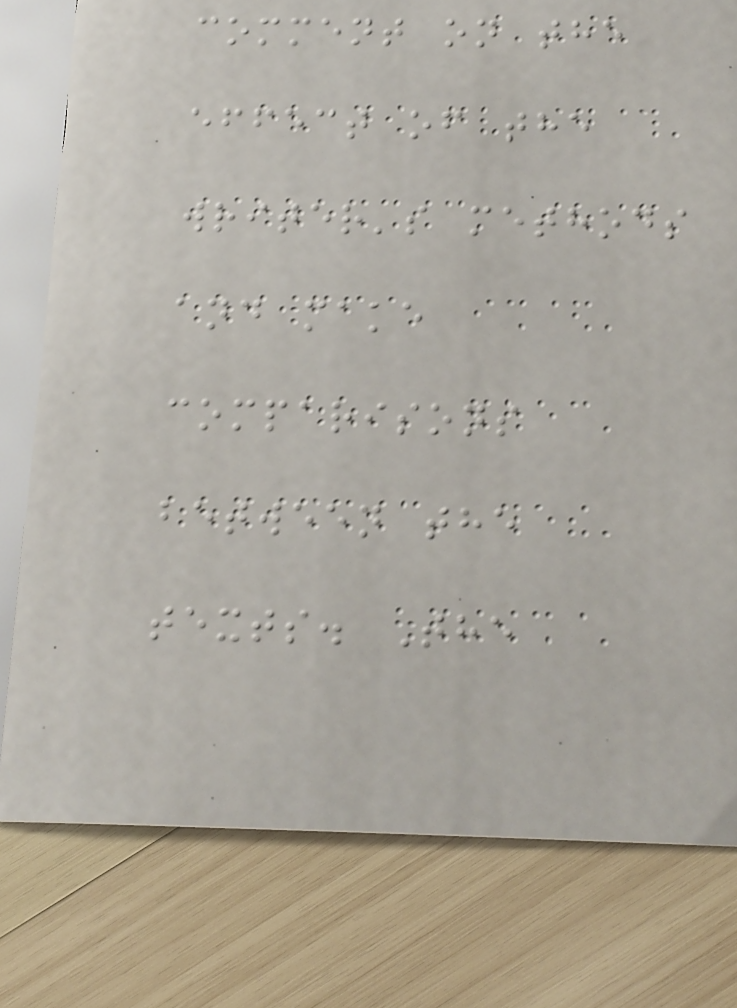comment on the
effect of the
writer's methods
and make
comparisons
between the
texts. The
